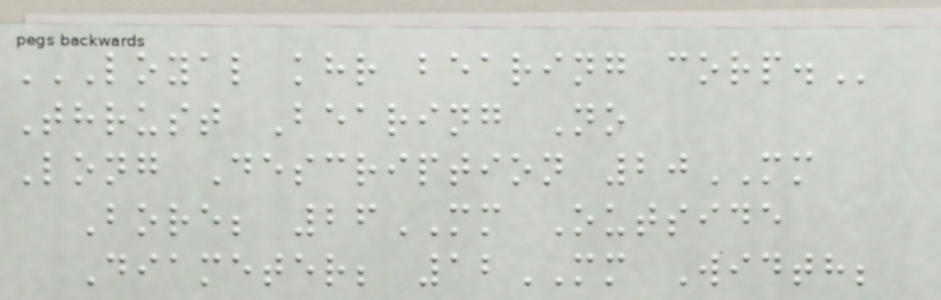LOYAL KHR BEARING CORP.
Thrust Bearing No
Long Description 20MM
Bore; 26MM Outside
Diameter; 12MM Width;
